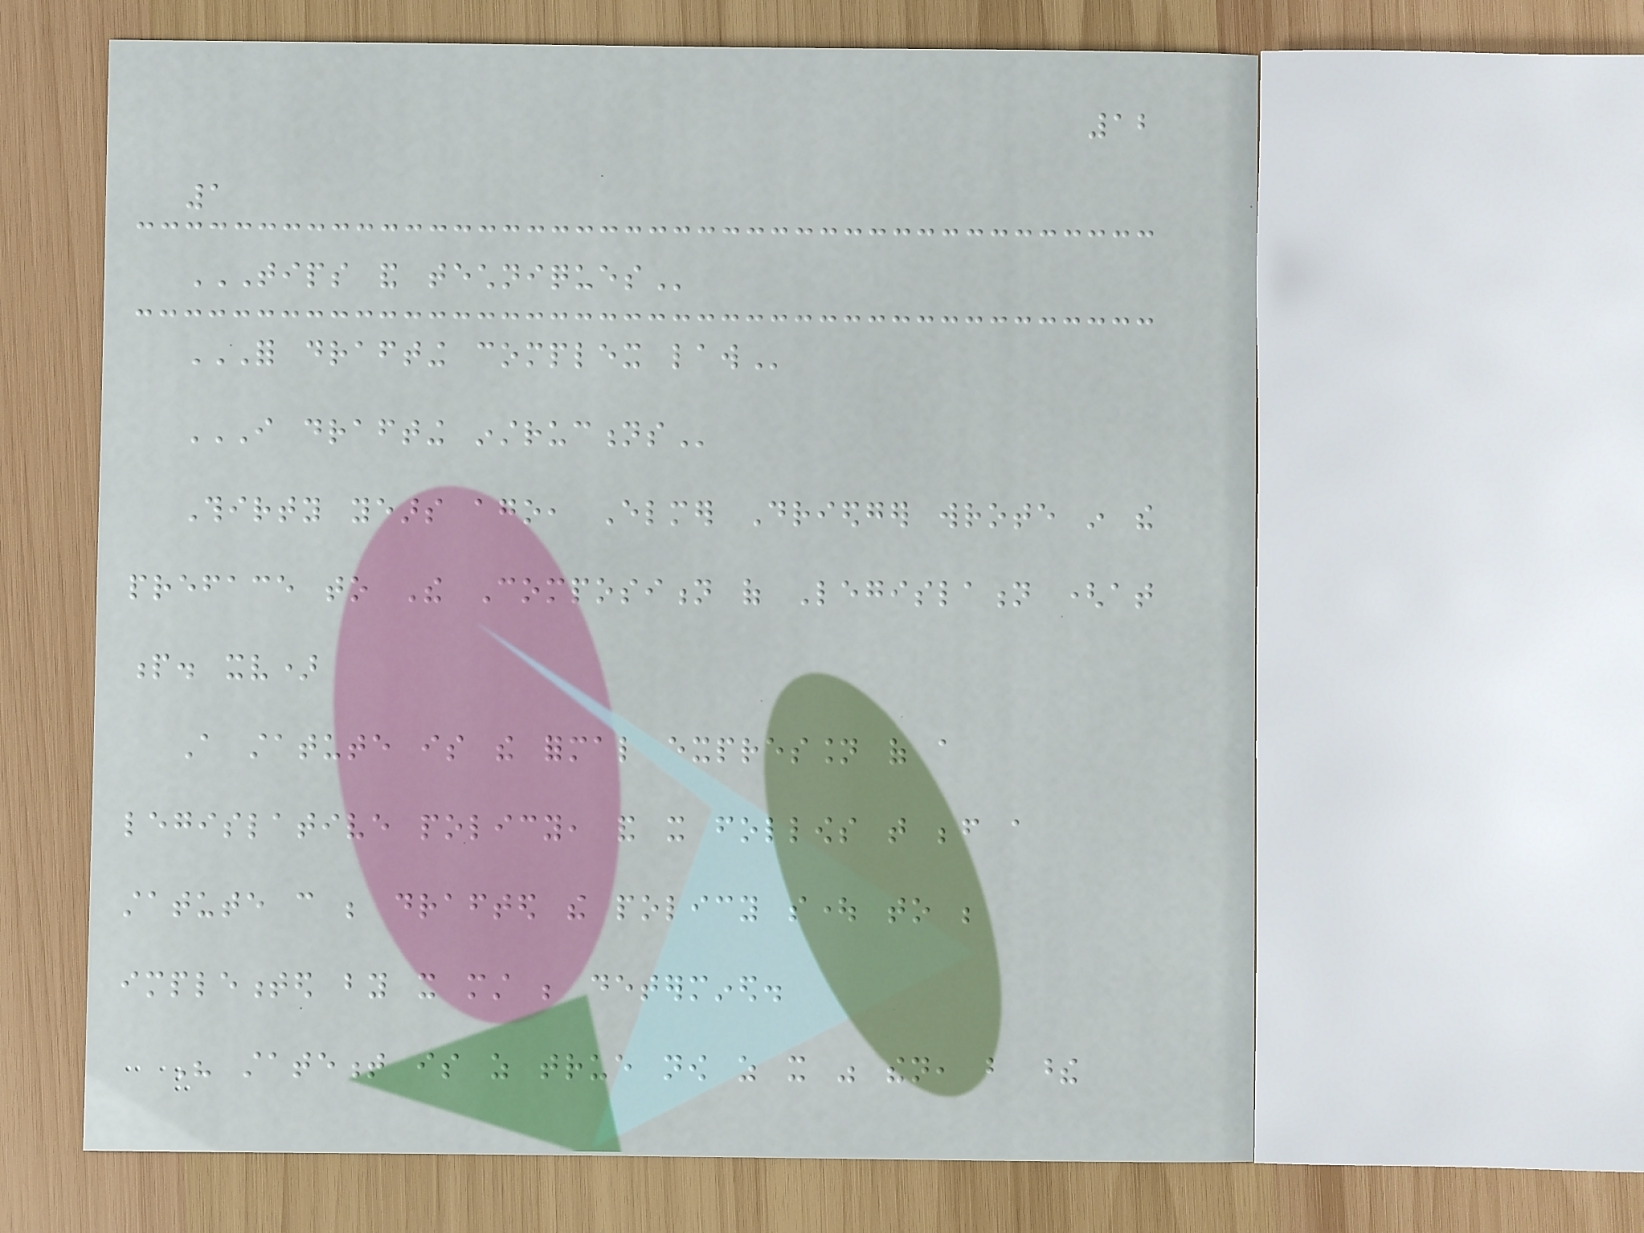12
1
TIPS AND TECHNIQUES
FOR DRAFTING COMPLEX LAW
I DRAFTING INSTRUCTIONS
Thirty years ago, Elmer Driedger wrote in the
preface to The Composition of Legislation (at
p. xv)
A statute is the formal expression of a
legislative policy, and it follows that before a
statute can be drafted the policy sought to be
implemented by it must be determined.
His statement is as true now as it was then, but these
